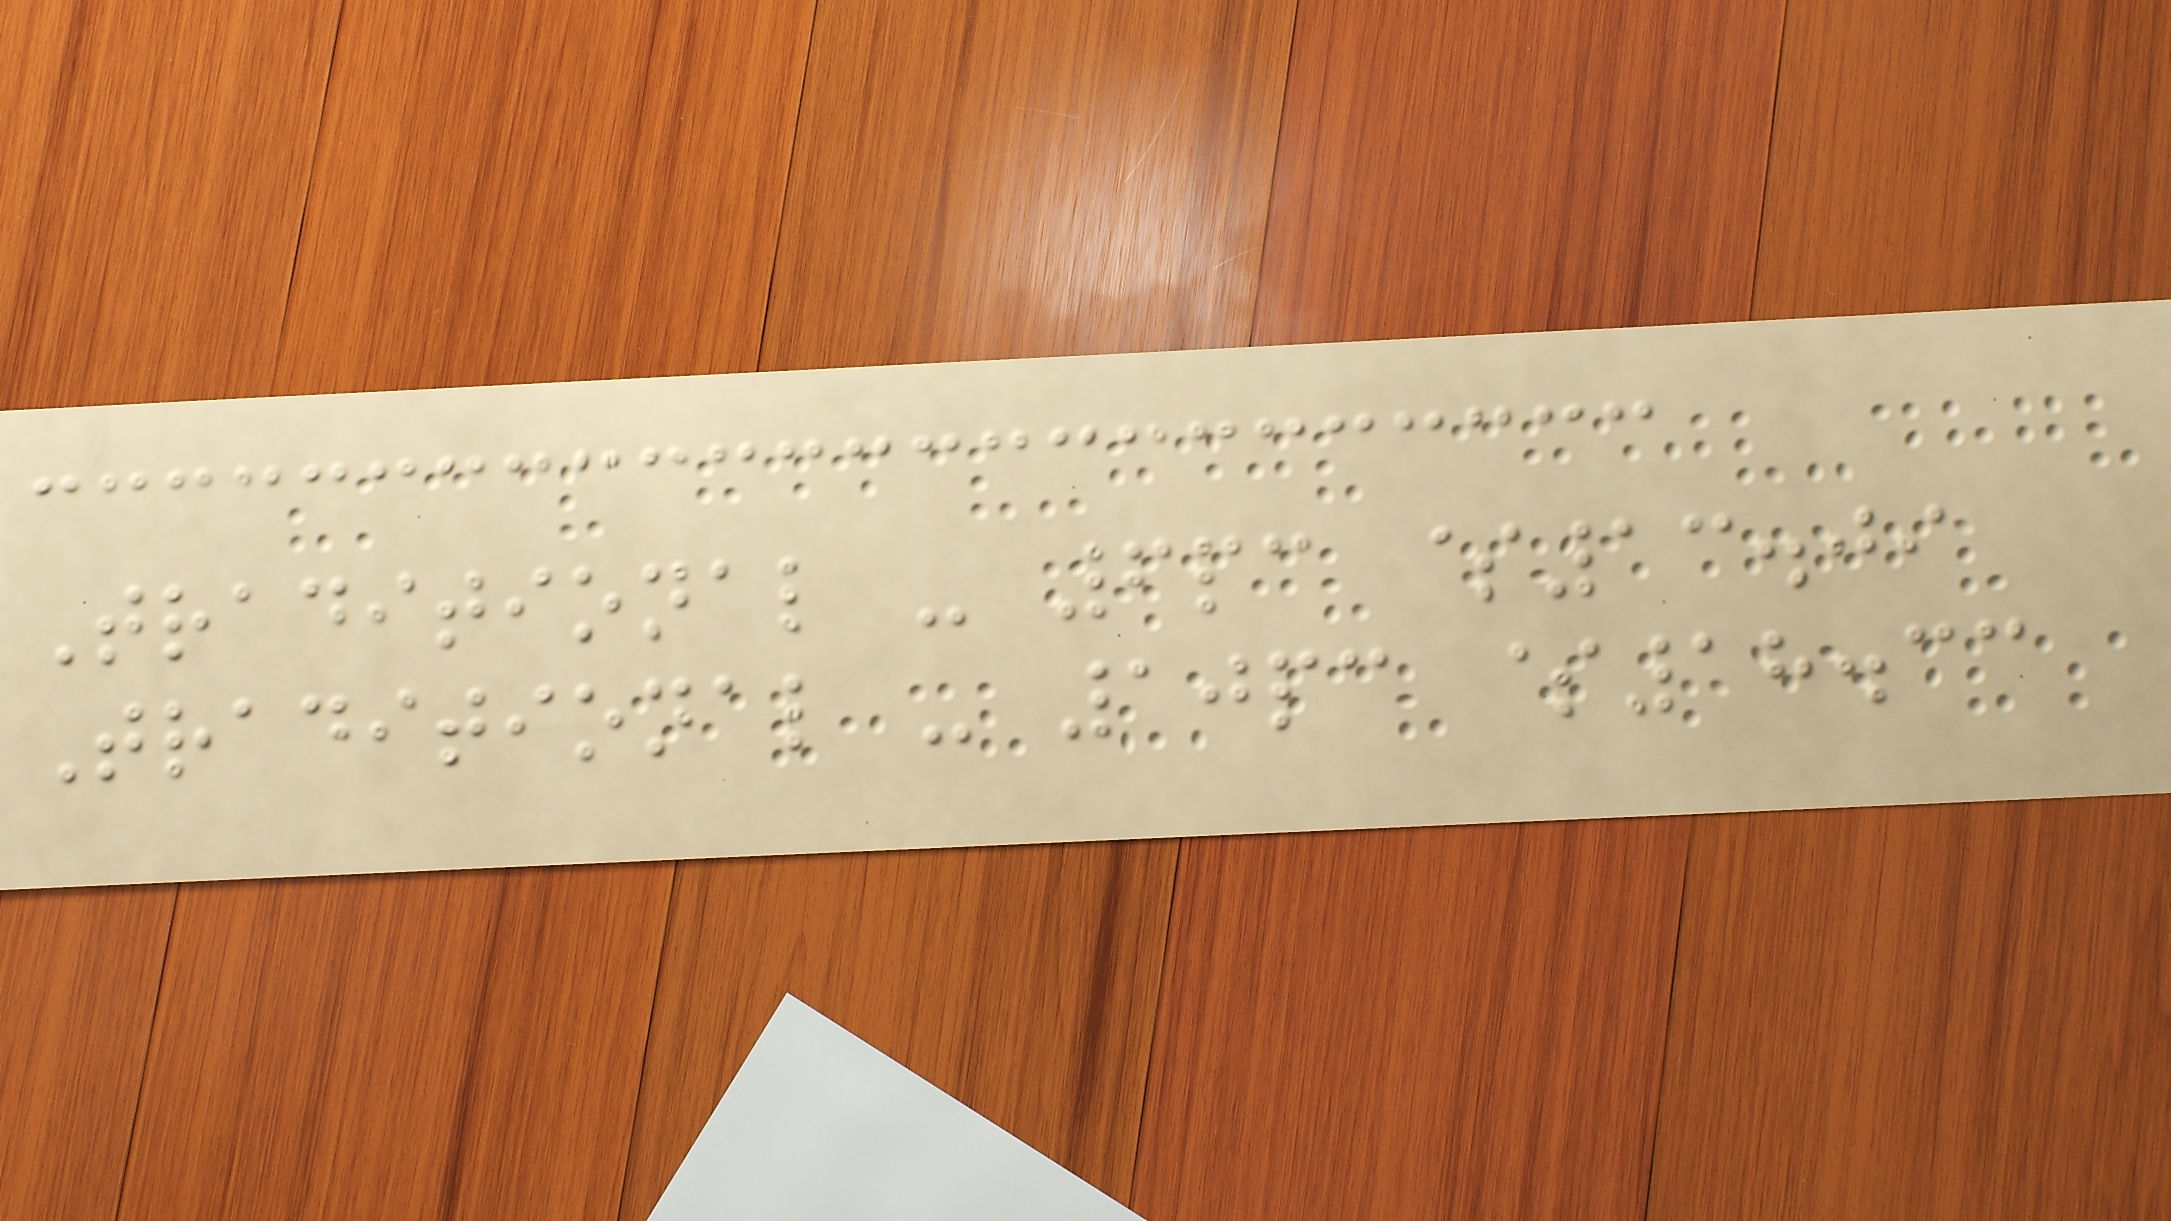Traditional - 6pc $13.09
Traditional - 10pc $18.33
